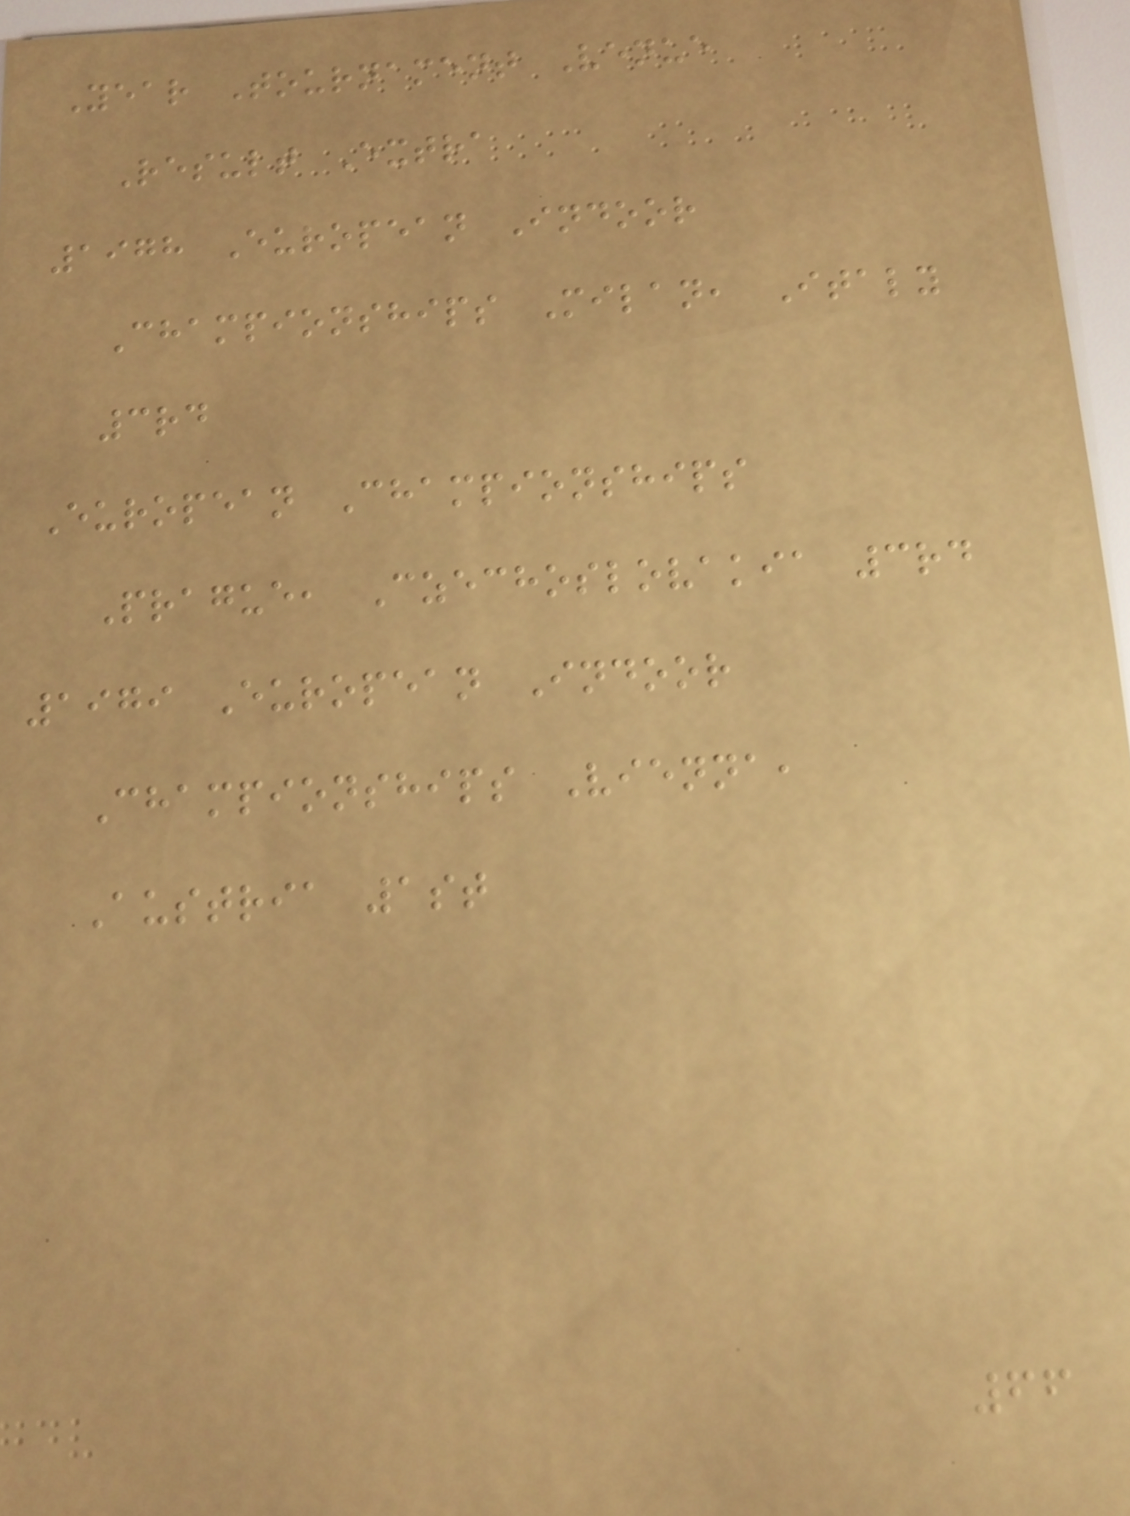Year Tournament Venue
Result Extra
1978 European Indoor
Championships Milan, Italy
3rd
European Championships
Prague, Czechoslovakia 3rd
1979 European Indoor
Championships Vienna,
Austria 1st
66
